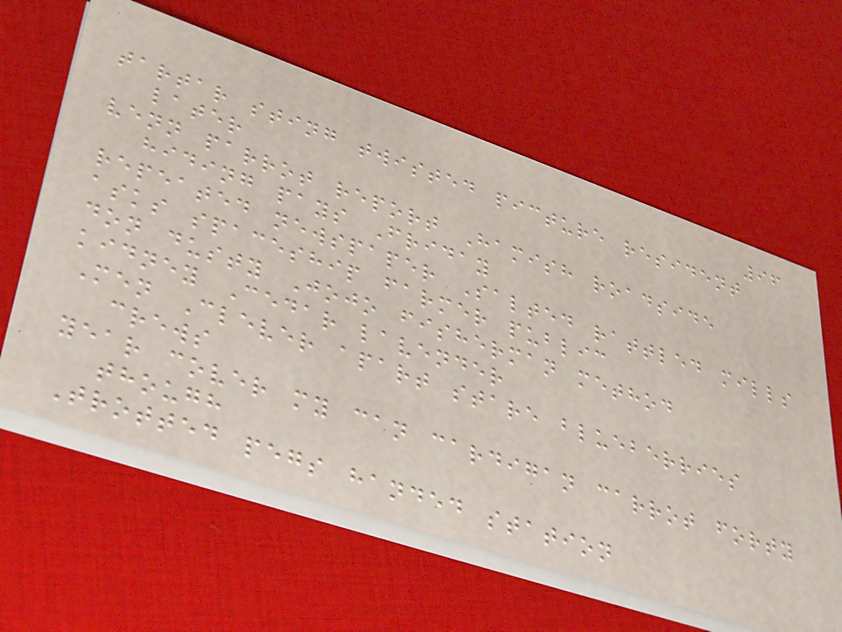96
tartar sting twisted picture resident
later
venn parrot report Hamish roadside
hiding pays Friday
repeated newspaper Salted rattled mills
asks spaceship farmer public
don dusty Jojo fisherman method
kidney Cedar lavender
Men Clever apart stare blueberries
crews
year cover my can cardigan carrot forty
though
Trotted pegs handed station
